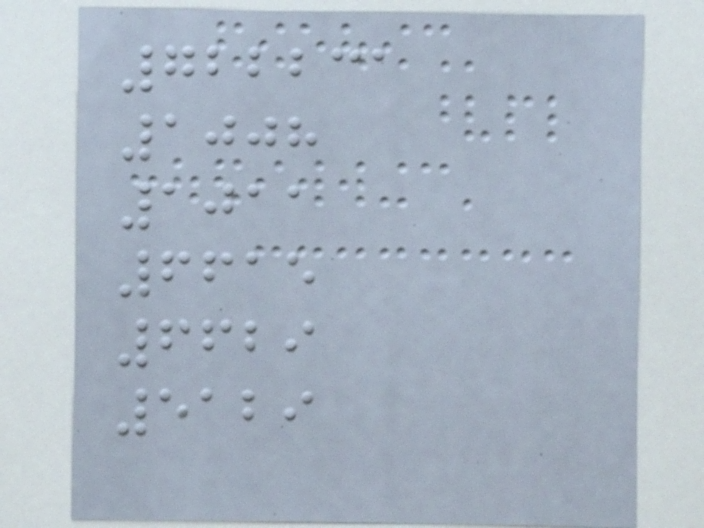722231
1008
1011
6615
6629
5129
